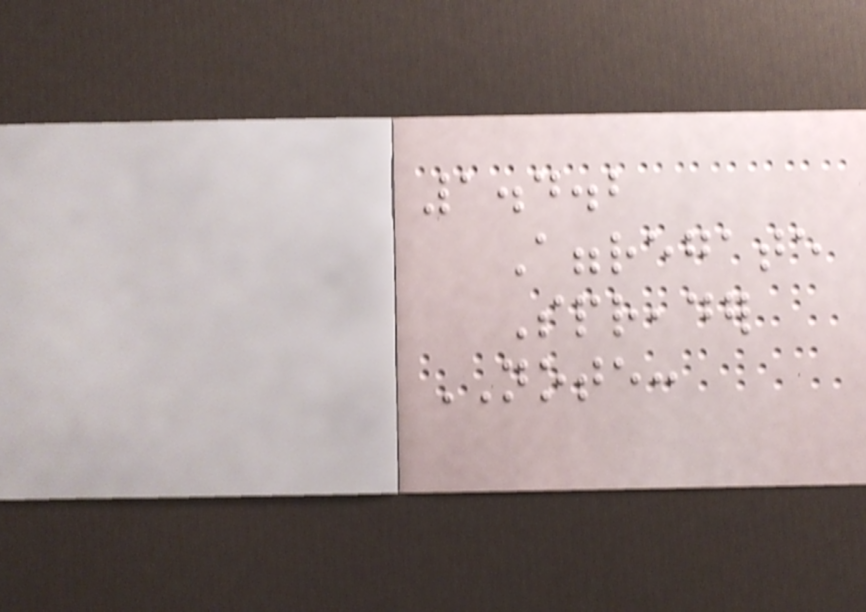1.4.2
Aggregate
Spreader
NOTE:
